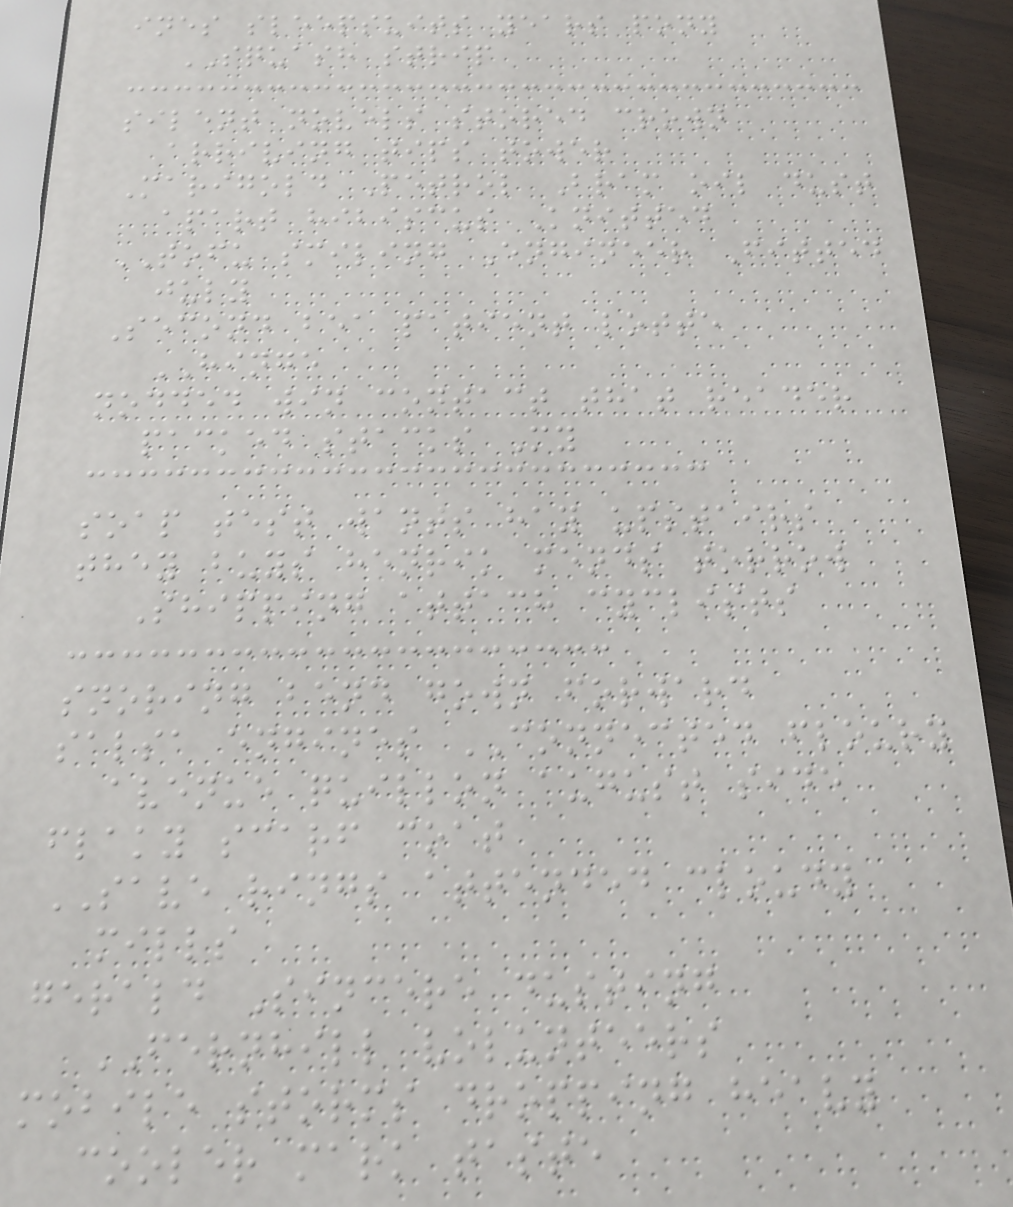ines sleepsuits years pony
SQUASH strip
silent novels stored crown
arriving tips tower
Marigold Petrol Bram oil dust
apart hibiscus Knitted
TOFU smiling Engineer Fitted
july
Second bea patient lotte
HINGE
nodded win contact that reader
packed stacks My
soap test wants hay upstairs
they buys henrik mends torrow
Shipping attach cyclists
snoring bend gown forward
salsa engines CONNECTED floury
avenue quillon august side
flaky scarf coat
SAVE rings attended cloudy
mills
gerald Sincere dusting
FERNHILL volunteers
mobile storms dropping heavy
cooler mark taste
